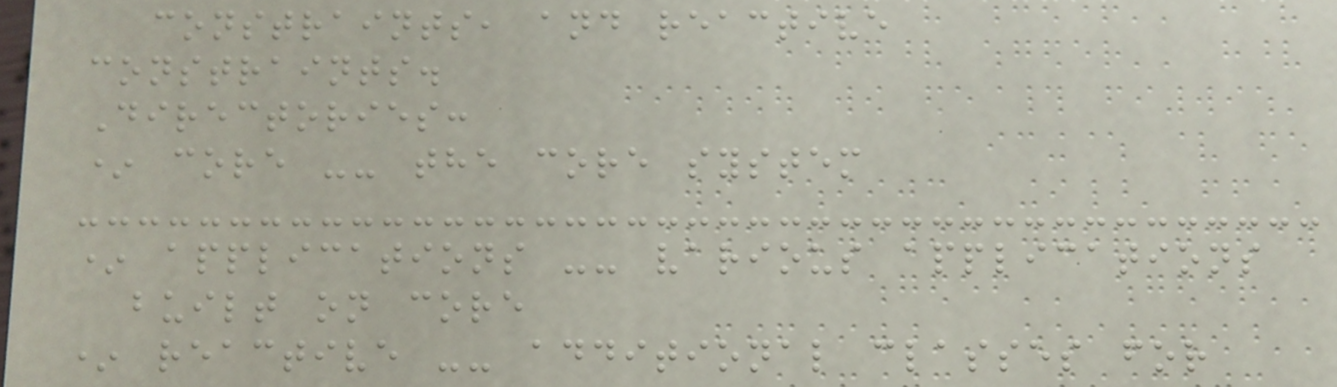constraints, and reactive
constraints.
Directories:
* core -- the core system
* applications -- various applications
built on core
* reactive -- additional classes for
